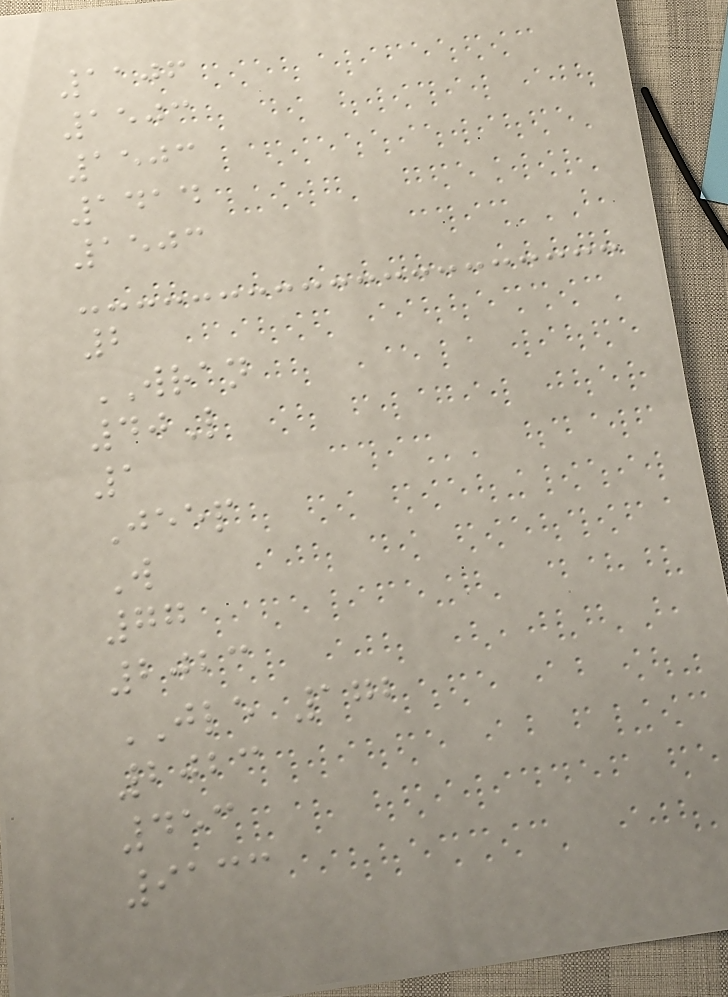1106
1503
1503
1414
1503
2
WRAN
40L
1
Jeep
W
77
2023
JLE 172
2023
453
9133
